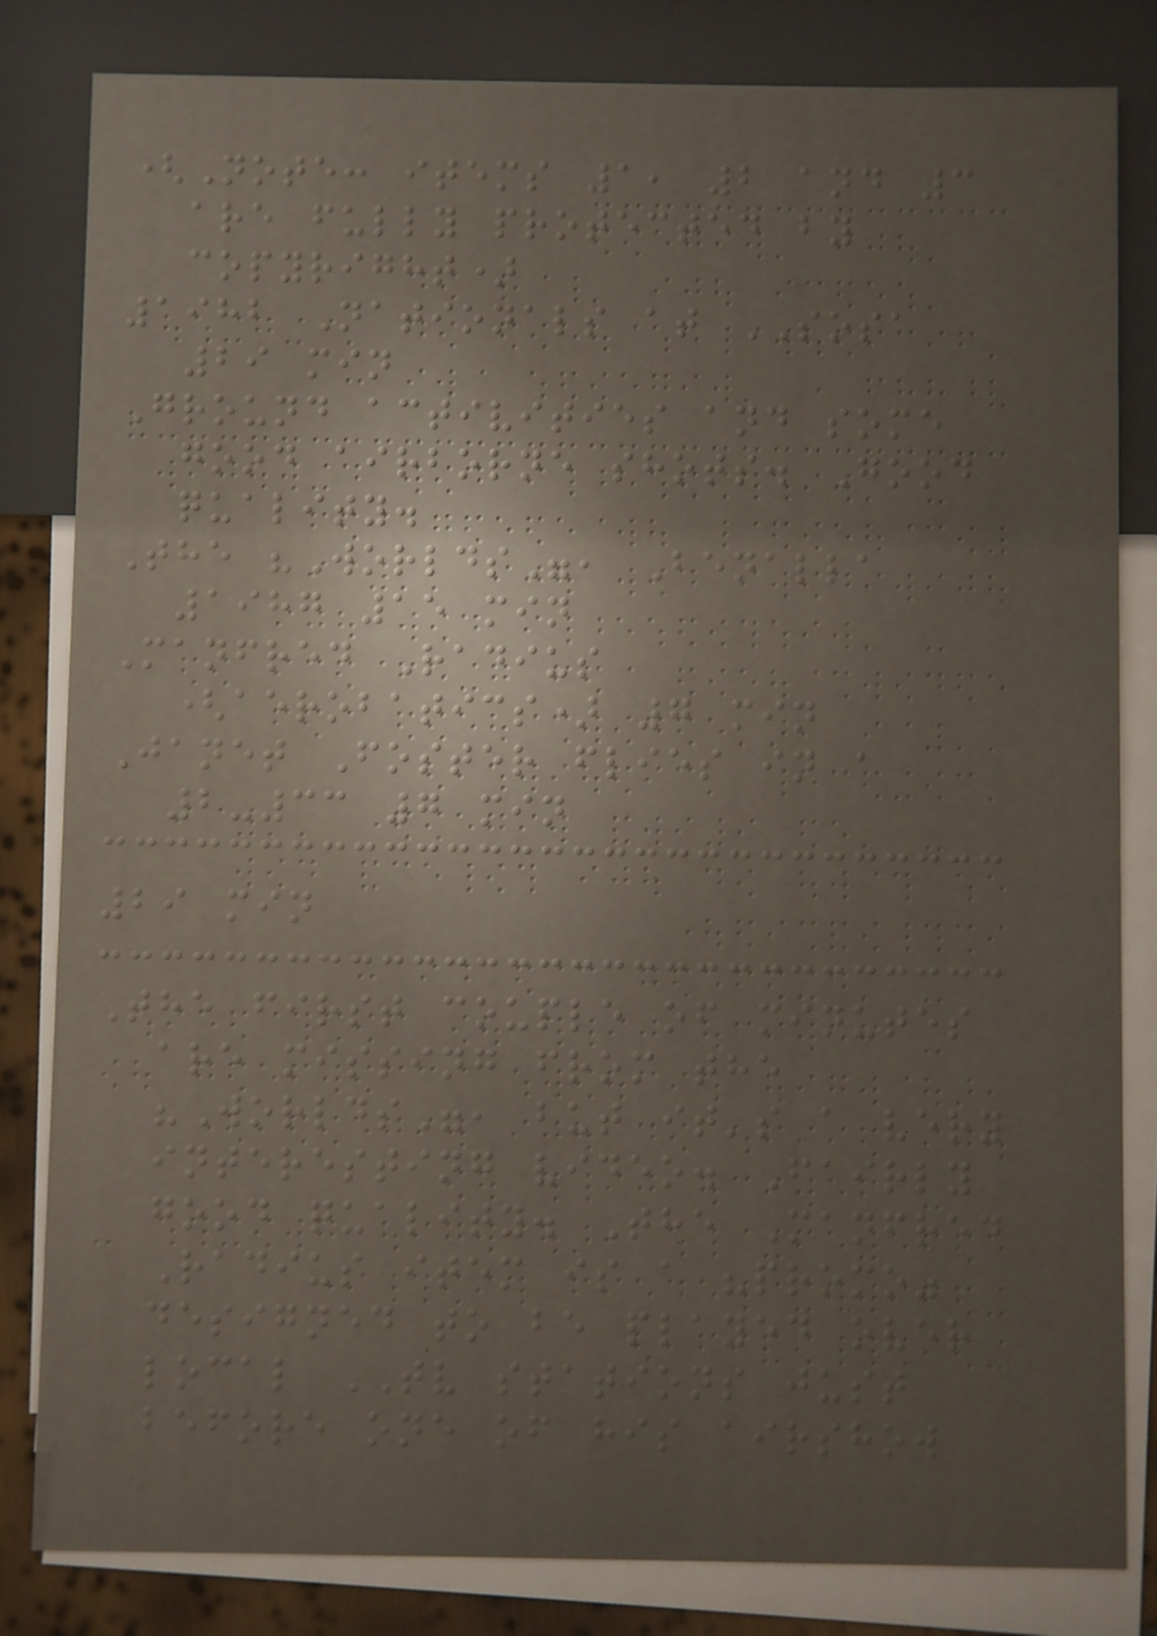(Note: items 1, 2 and 3
are fully protected by
copyright)
1982 Nationals at SOSA
29 min
Ground activities and some
good airborne shots. Good
quality.
The "Worlds", Benalla
1987 15 min
Manfred Radius
(aerobatics) 7 min
Janet Foster flies in a
2-33 7 min
29 min
The first couple of minutes
are missing from the
"Worlds", but it's a very
interesting video. Fairly
good quality. The Manfred
Radius item is a "promo"
designed to be played over
local TV stations just
before one of his airshow
